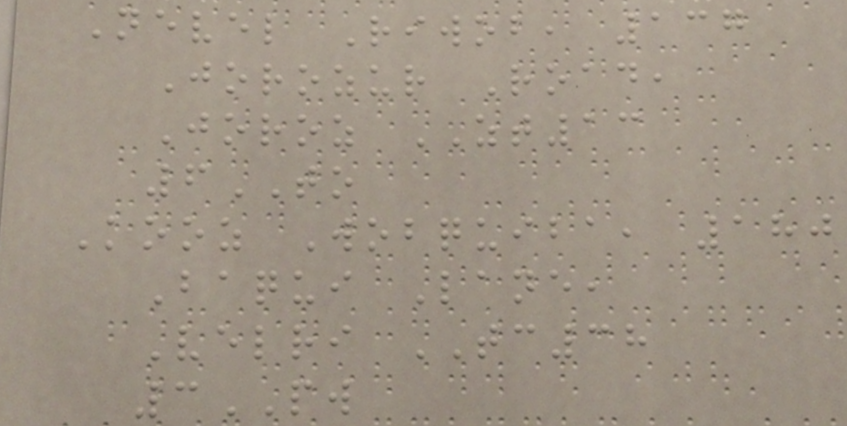Nevel Riwob, 137
Jorozur Road,
Joroz ZT13
6TO
Kooz Wobquiba, 180
Baqui Lane,
Velri TC38
3PW
